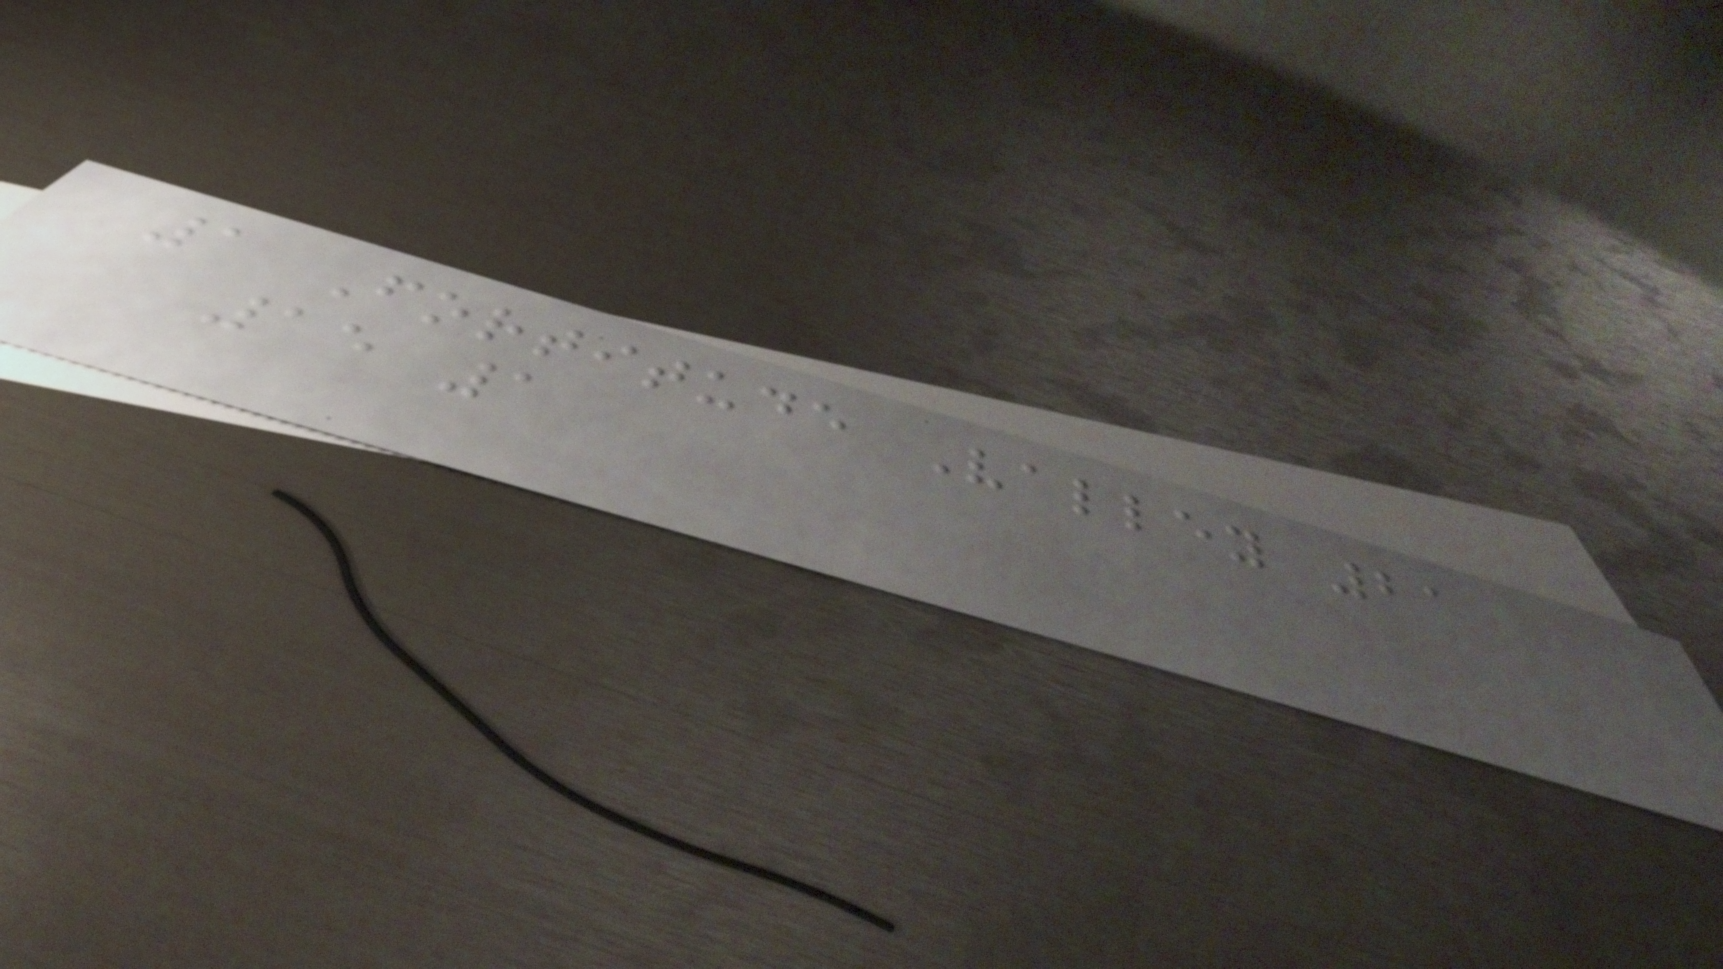1 Fortitude Valley 21
15 1
